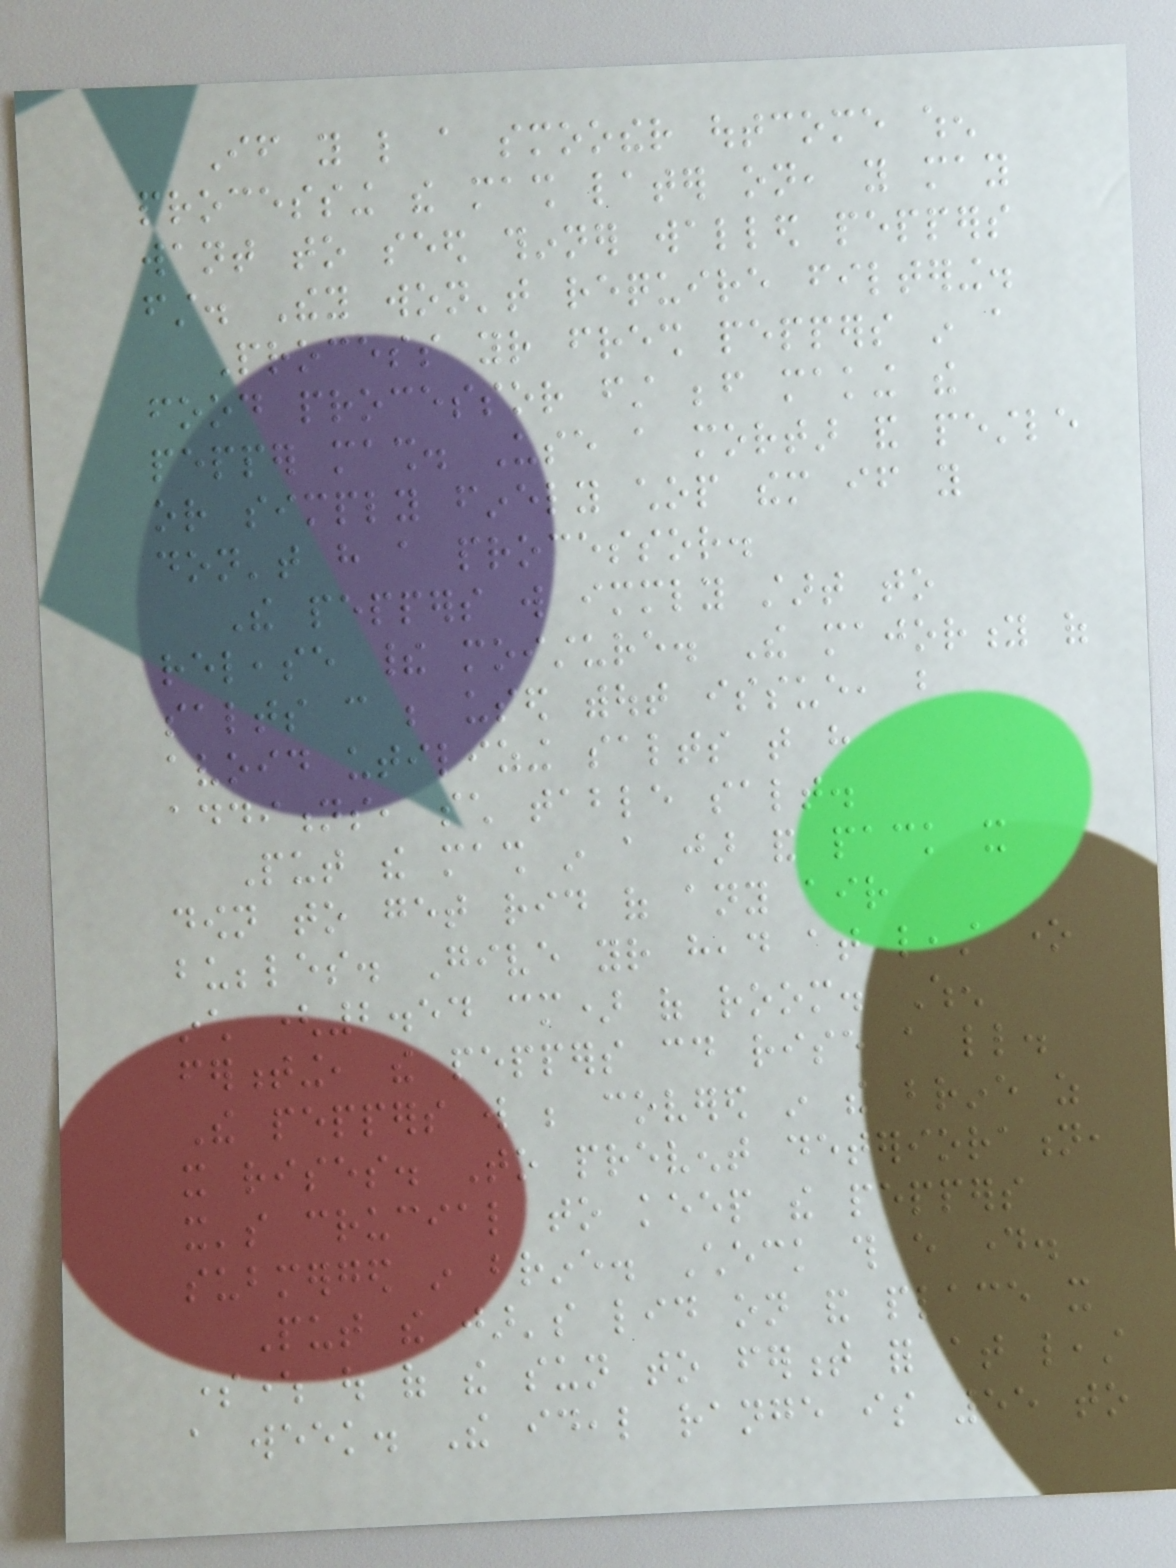If you like a smoother outcome when
processing the mash later on, you may
want to seed thinner walled peppers
first. They won't require filtering.
Process your fresh peppers in a
food processor first before making the
pepper mash. Use a mortar and pestle
or simply finely chop them if you
don't have a processor.
The peppers will immediately start to
release their moisture. The majority of
salts can be used without issue, but
avoid utilizing salts that have
additions, such table salt.
Put the mash in a jar and pack it
down to get rid of any air
bubbles. Give your head at least one
inch (2.54 cm) of room. When
fermenting, the peppers could rise a little.
The peppers will be covered in the brine as
it rises. To prevent deterioration,
it's crucial to keep the peppers
submerged in brine. Check this every day.
Put the jar's lid on and place it
somewhere out of the sun to ferment for at least
a week. The ideal range is 55 to
